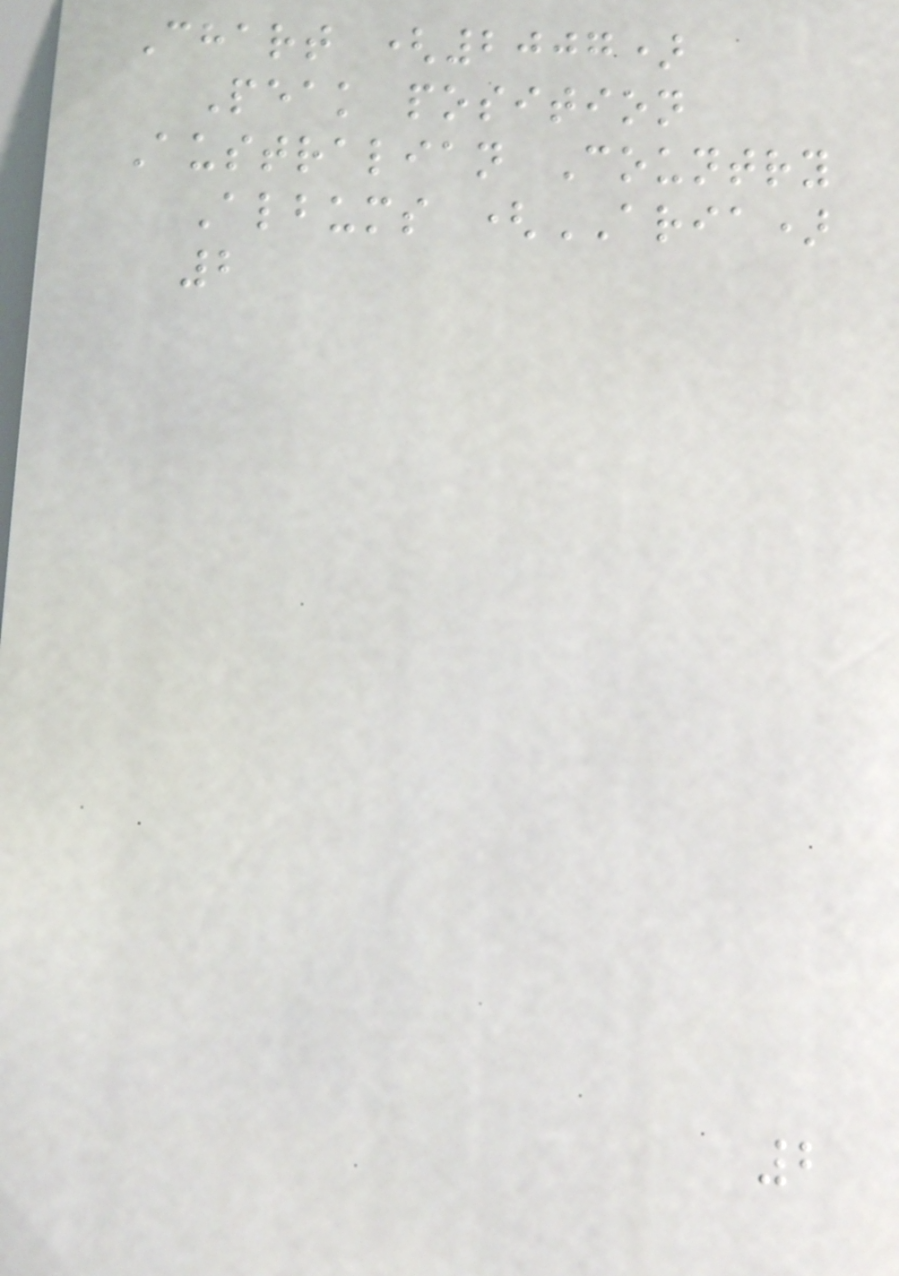Chart (2007)
Peak position
Australian Country
Albums (ARIA)
2
2
